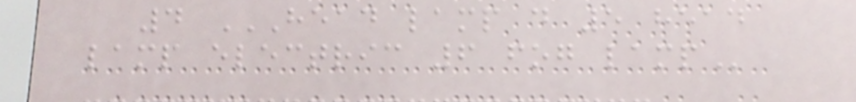4 HEAD LAMP D 5 HEAD
LAMP ELECTRIC 6 FOG LAMP
